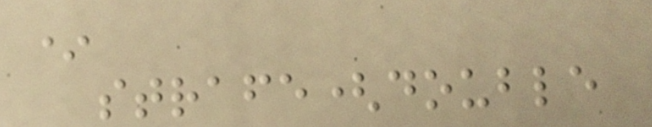*
strafe(double
